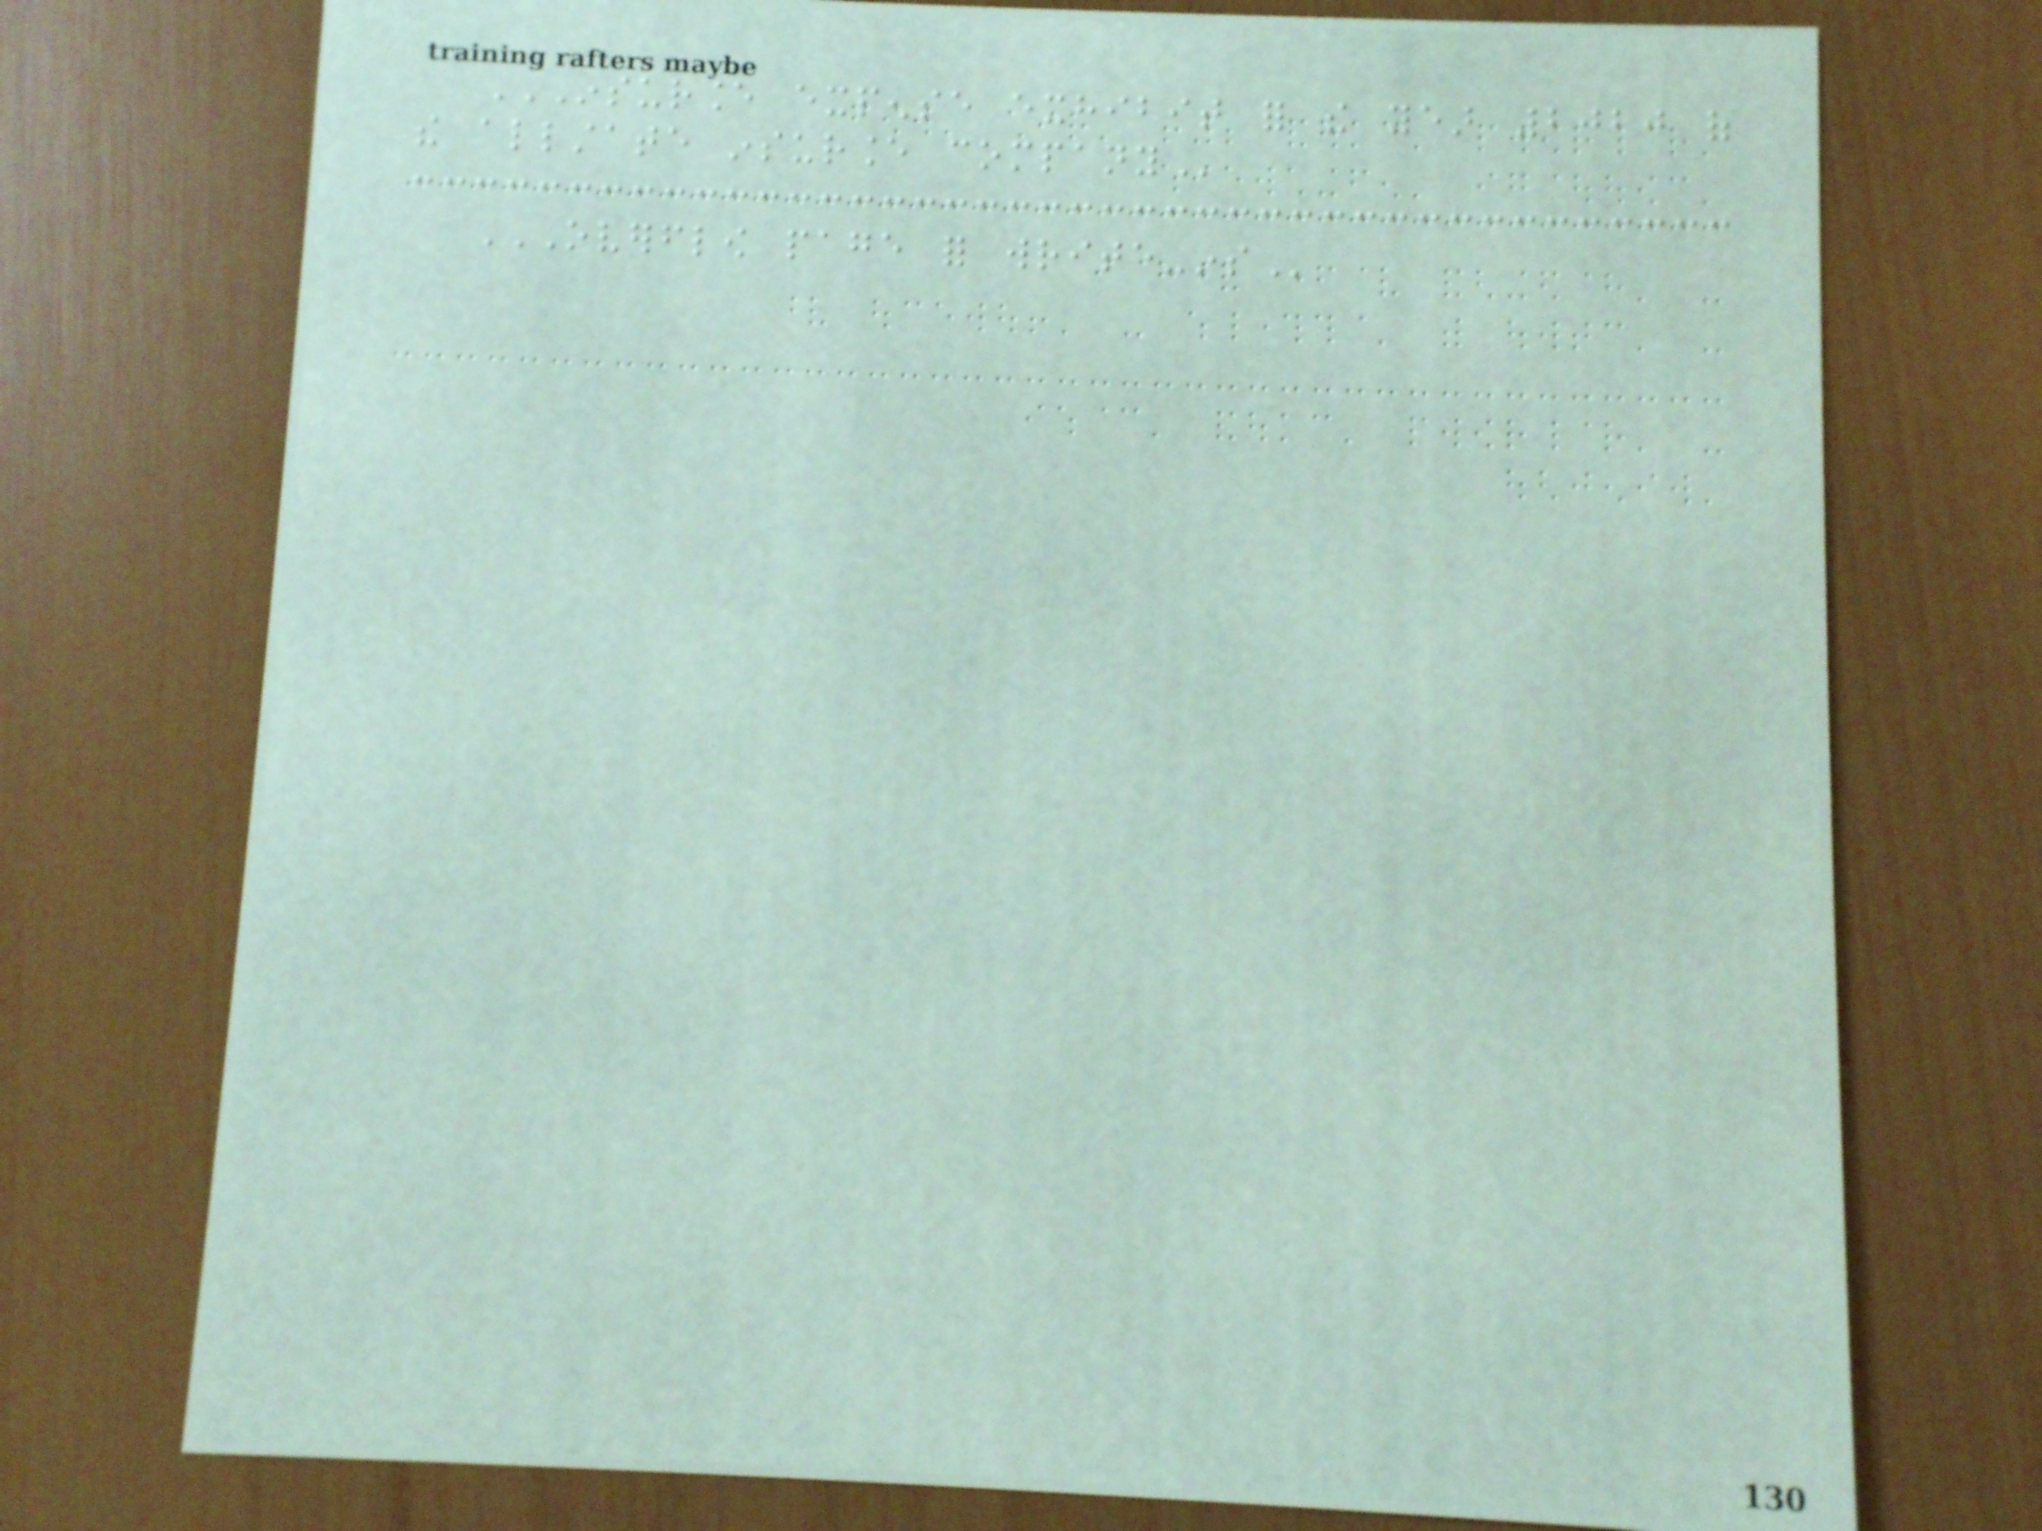INSURANCE EXPENSE EXHIBIT FOR THE YEAR 2020 OF
THE ALLSTATE INSURANCE COMPANY
OVERFLOW PAGE FOR WRITE-INS
